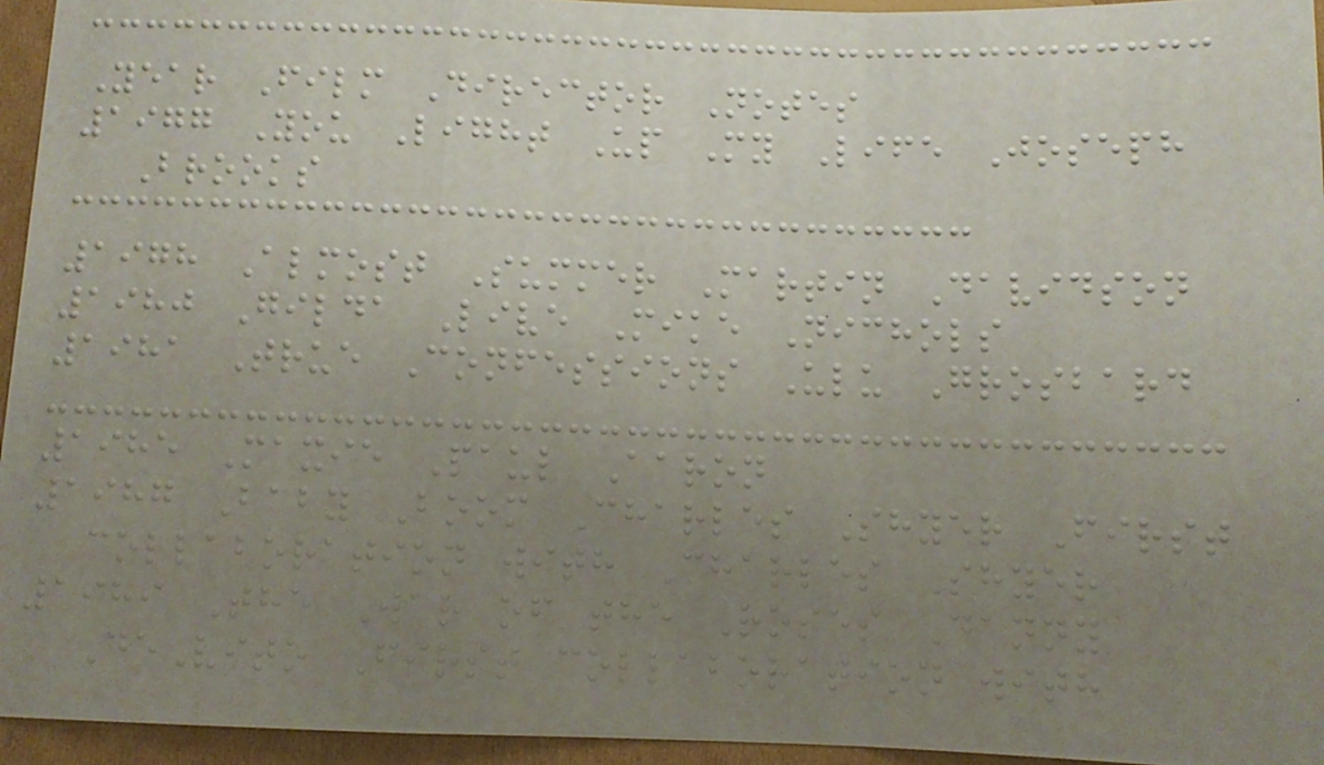Year Film Director Notes
1977 You Light Up My Life Joseph
Brooks
1978 Almost Summer Martin Davidson
1980 Gilda Live Mike Nichols
1981 True Confessions Ulu Grosbard
1985 Maxie Paul Aaron
1987 Baby Boom Charles Shyer First
collaboration with Charles Shyer
1989 The War of the Roses Danny
DeVito First collaboration with
